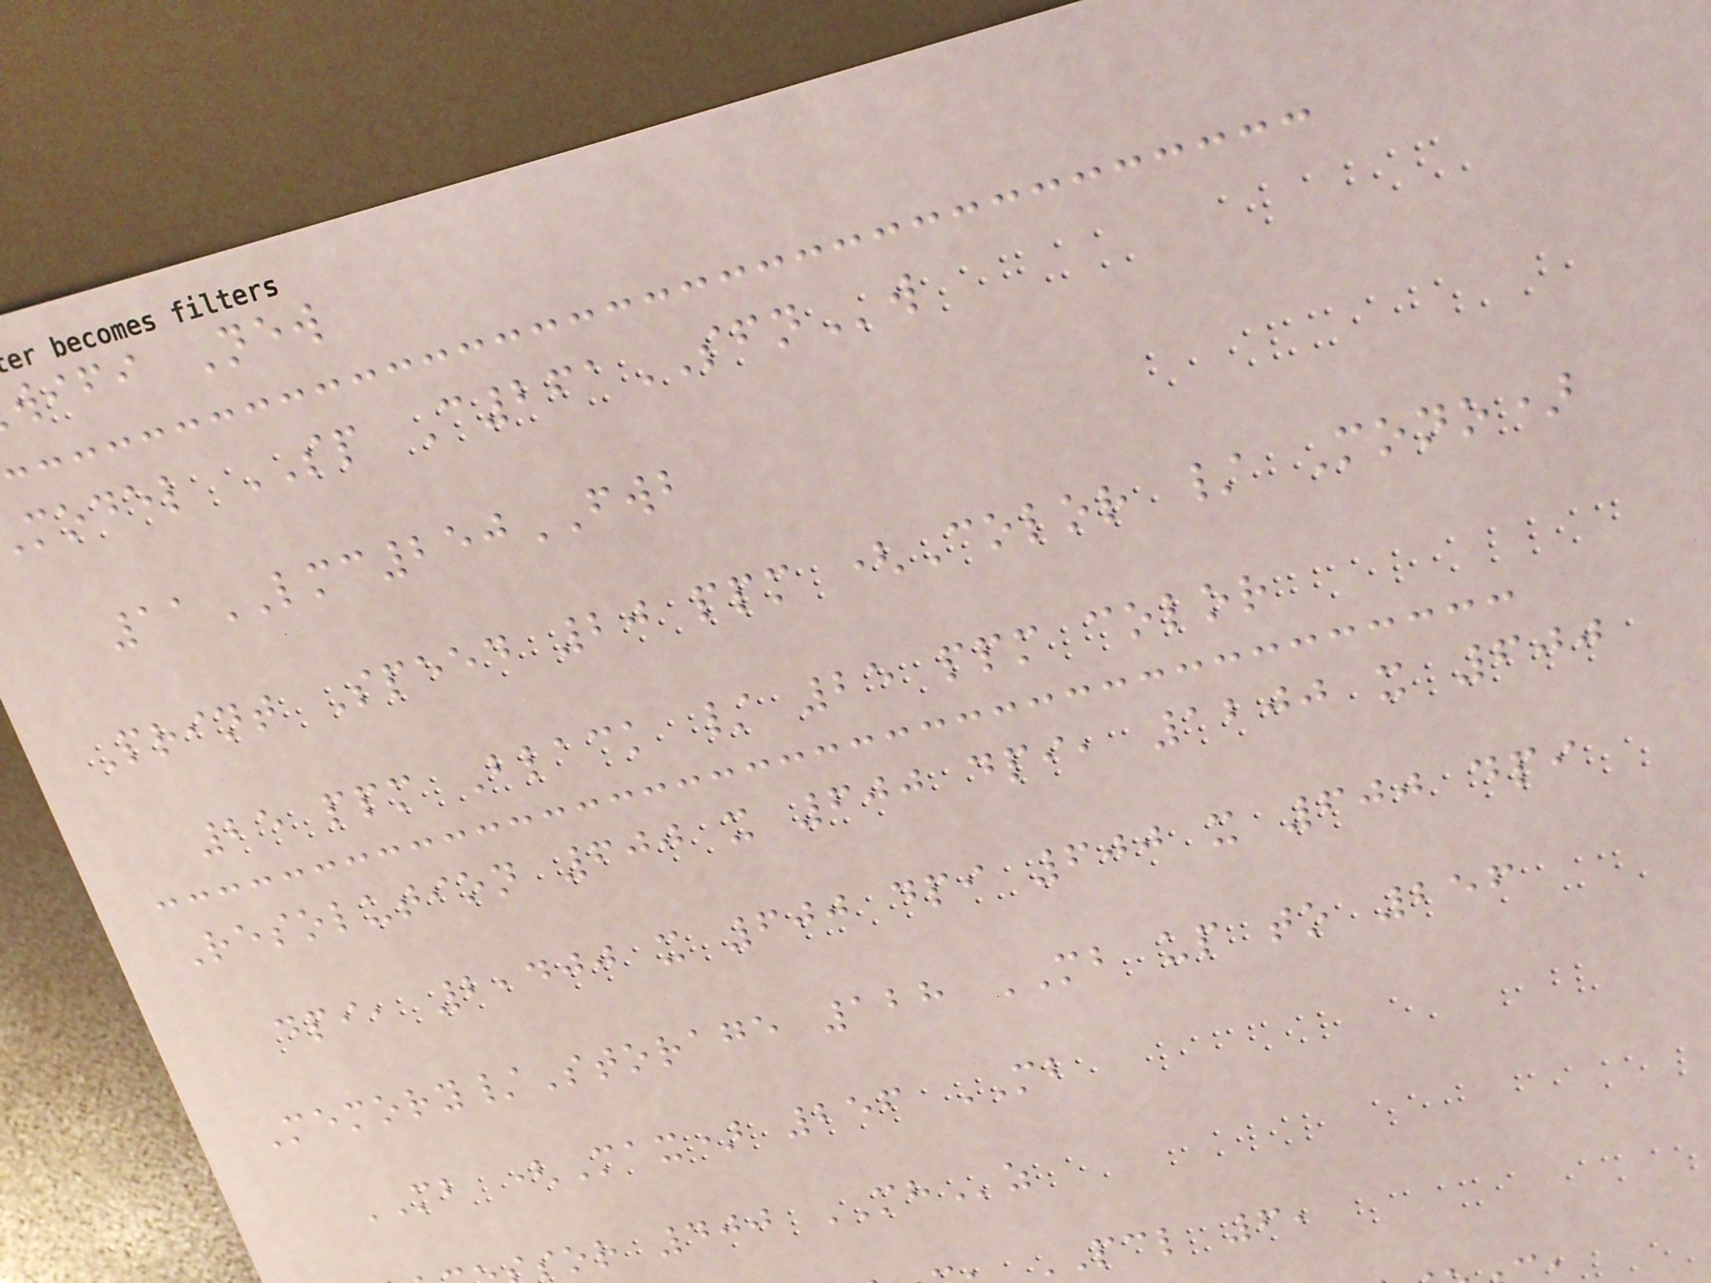wifi New
model SP C261SFNw
11LMC250FWB
Print Speed 20 ppm (Color / Mono)
25 ppm Black / 25 ppm color
Resolution 600 x 600 dpi, 1200 x 600
dpi, 2,400 x 600 dpi 600 x 600 dpi
Memory/Storage 128 MB up to 256
MB (Max) 256 MB
sor 400 MHz
PCL 6,
